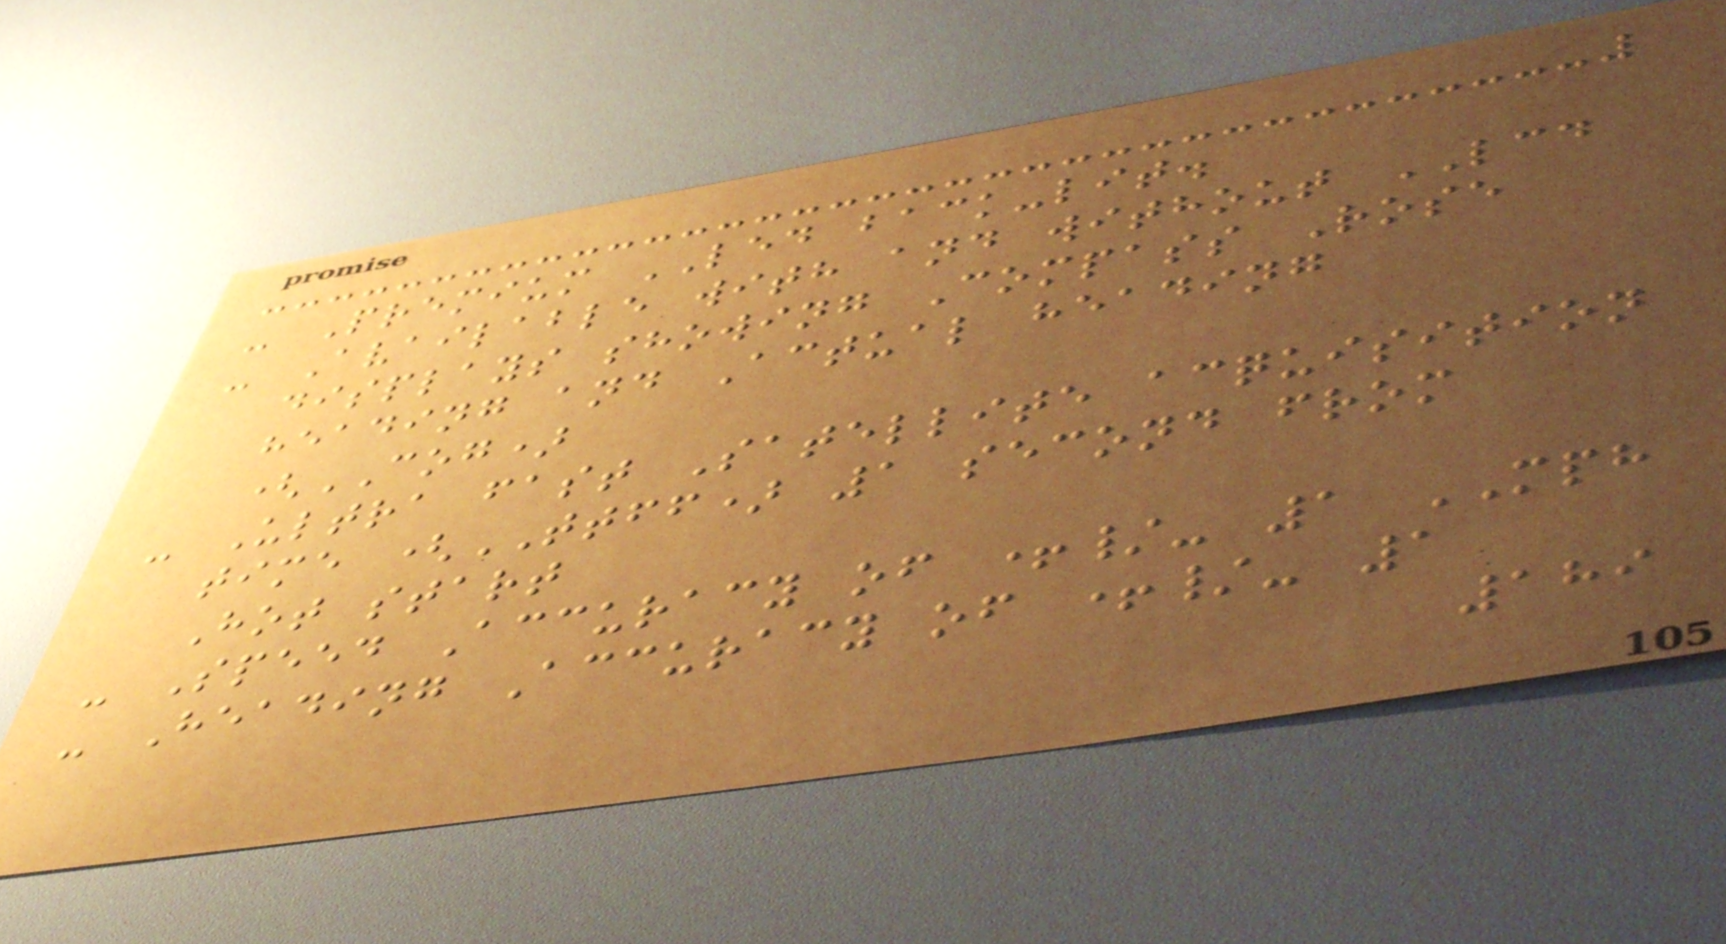- Premium LED back-lit.
- Available with and without LCD
displays showing Compass Rose
heading and Actual heading
(COG)
- Ultra fast Satellite acquisition
time (TTFF) 1 second from
Hot start
- Speed Accuracy of +/- 1 MPH
- Heading Accuracy of +/- 1
189
